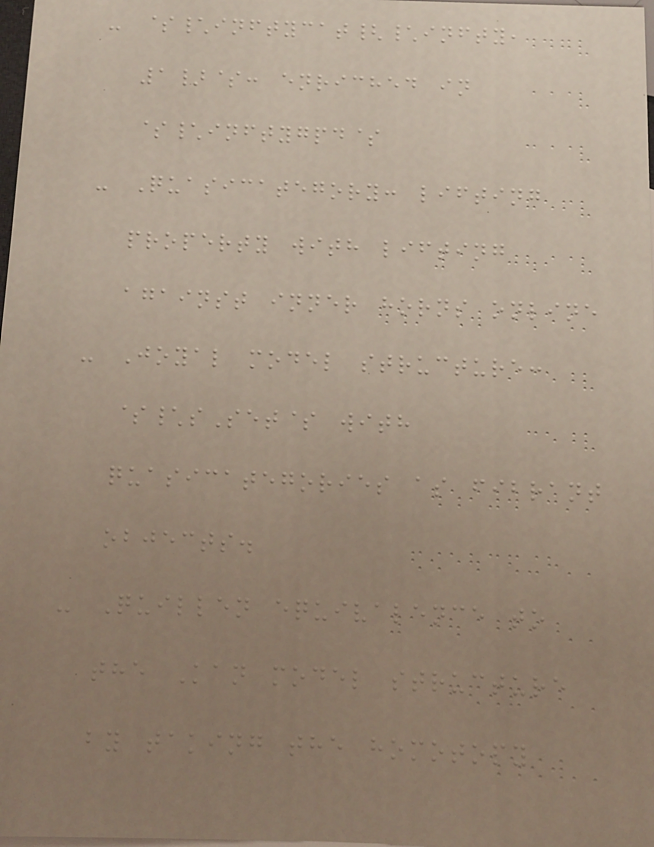- $\inftycat{\infty,
1}$: enriched in
$\inftygpd$
- Quasicategory: lifting
property with lifting
against inner horns online
- Joyal model structure:
$\sSet$ with
quasicategories as fibrant
objects.
- Quillen equivalence to
the Kan model structure
by taking the homotopy
